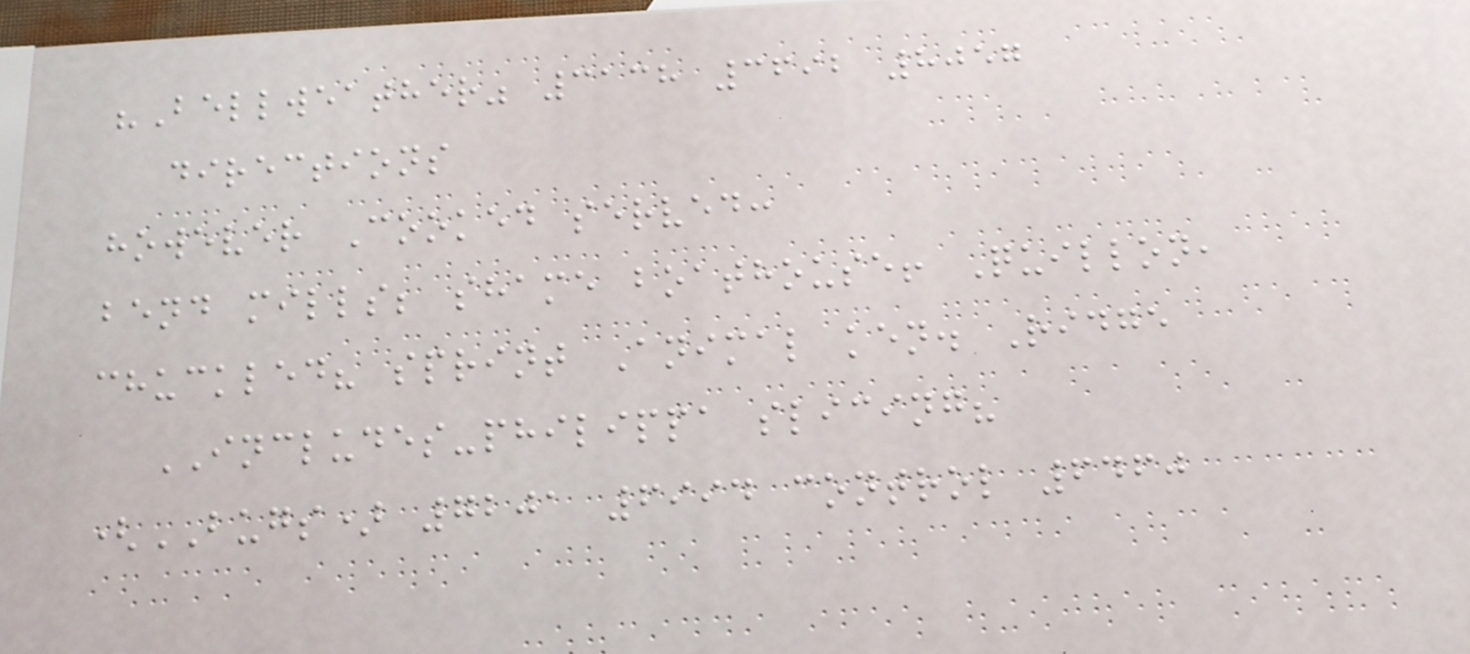"Bellweather" 3138 3692 8057
directions
however Cooked served:
bend mills; shame boathouse! Quillon,
chuckled? sprint Animal ken. Ridge
INCLUDES-philippa slicing?
(BUGS) 7201 6994 control 6460
